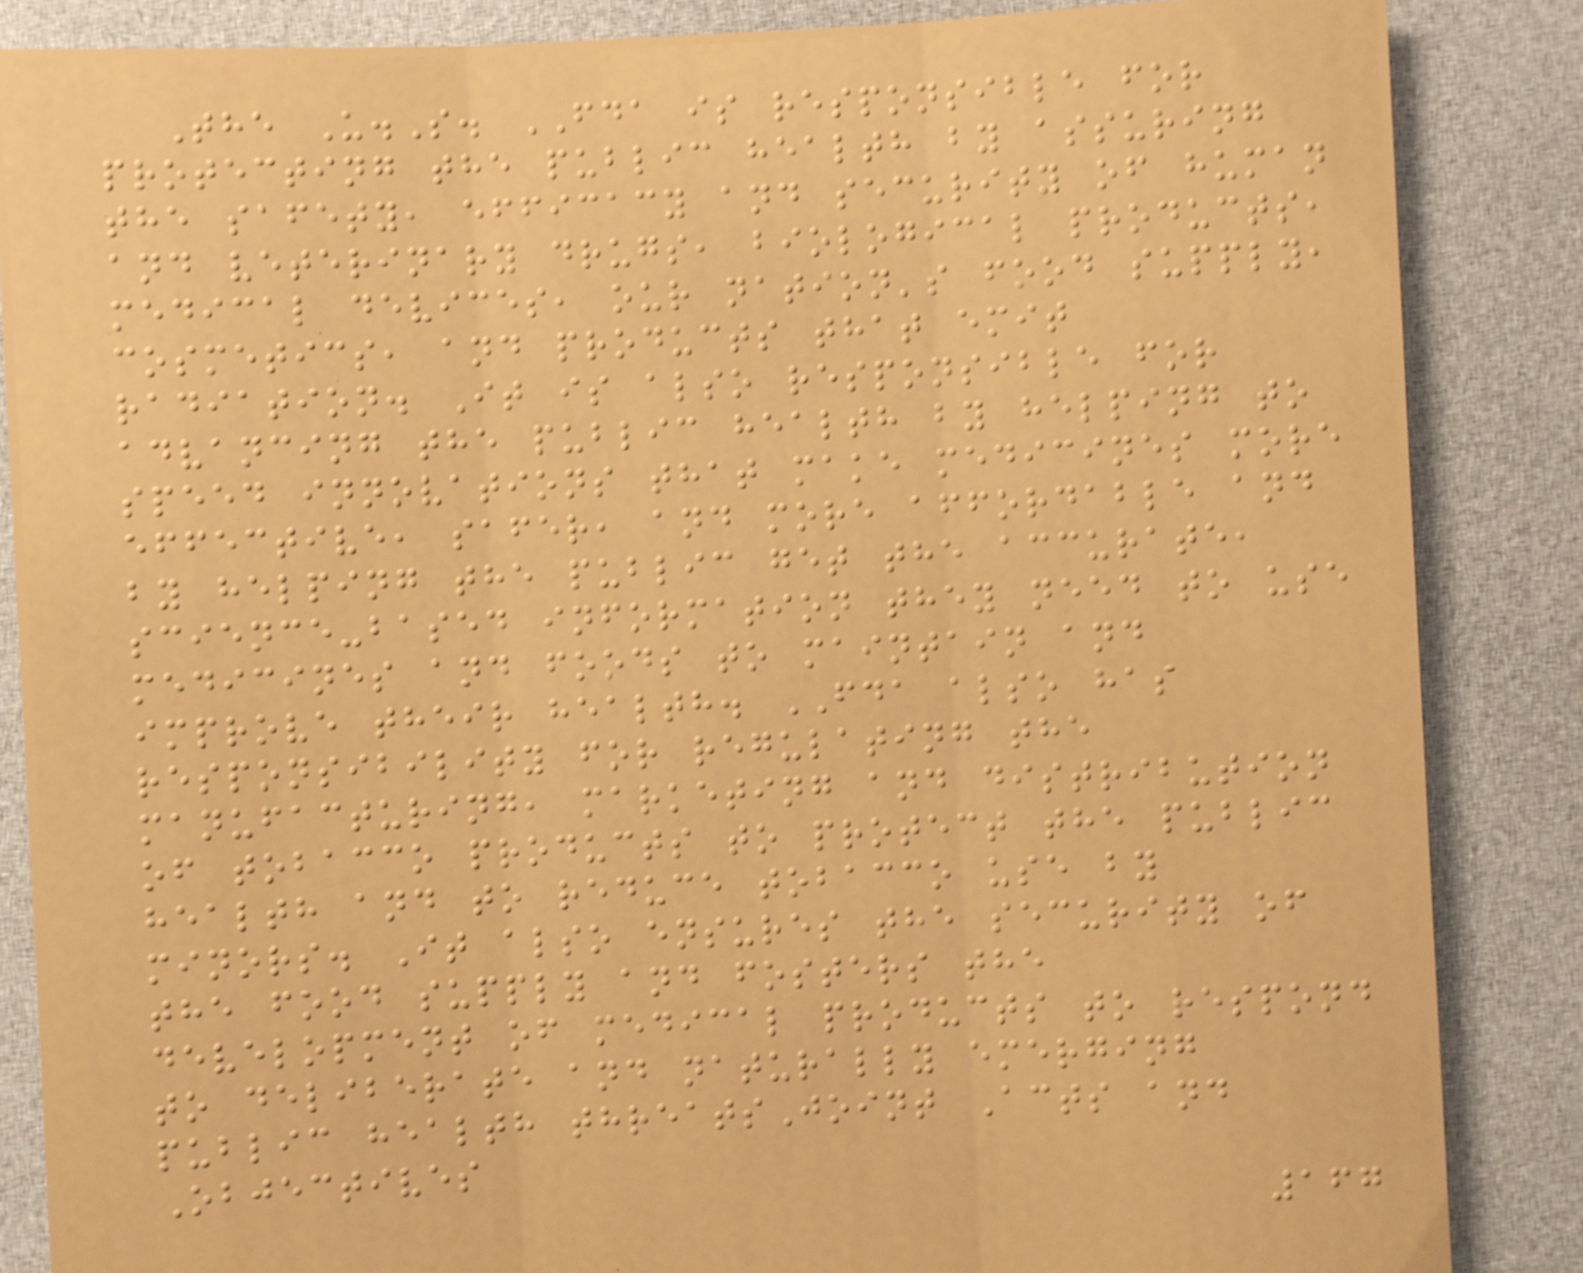The U.S. FDA is responsible for
protecting the public health by assuring
the safety, efficacy and security of human
and veterinary drugs, biological products,
medical devices, our nation's food supply,
cosmetics, and products that emit
radiation. It is also responsible for
advancing the public health by helping to
speed innovations that make medicines more
effective, safer, and more affordable and
by helping the public get the accurate,
science-based information they need to use
medicines and foods to maintain and
improve their health. FDA also has
responsibility for regulating the
manufacturing, marketing and distribution
of tobacco products to protect the public
health and to reduce tobacco use by
minors. It also ensures the security of
the food supply and fosters the
development of medical products to respond
to deliberate and naturally emerging
public health threatsJoint Acts and
Objectives
167
